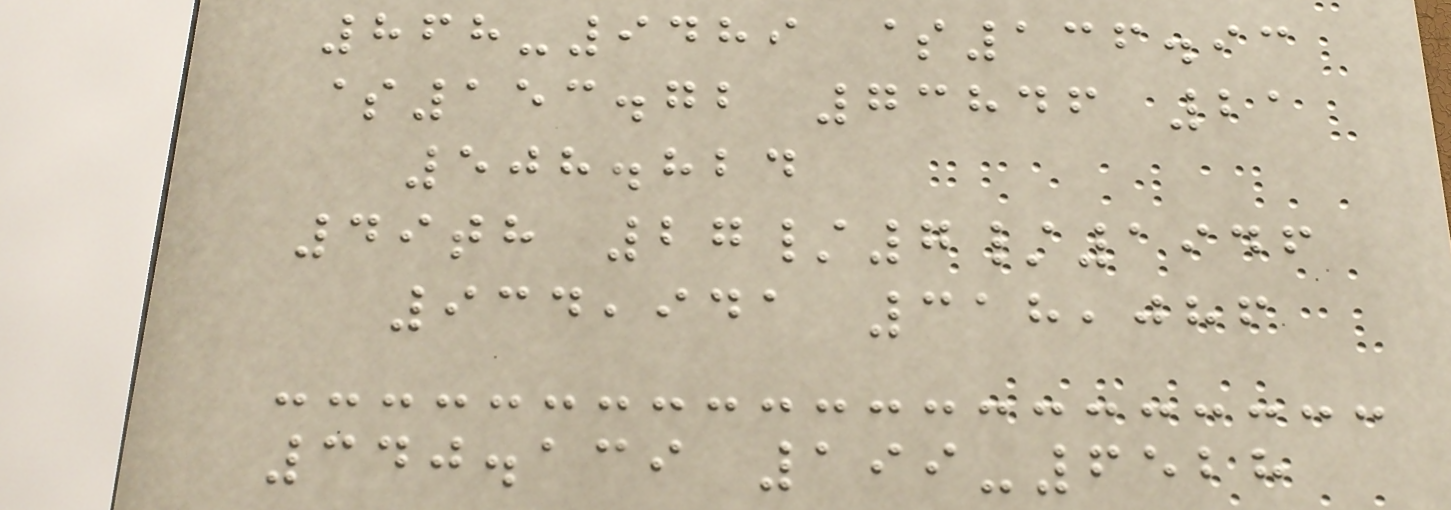868-9489 $136.93
$153.72 73846 21
508.824
49th 27/7/1946
934,941 318,086
340.139 199-6528
